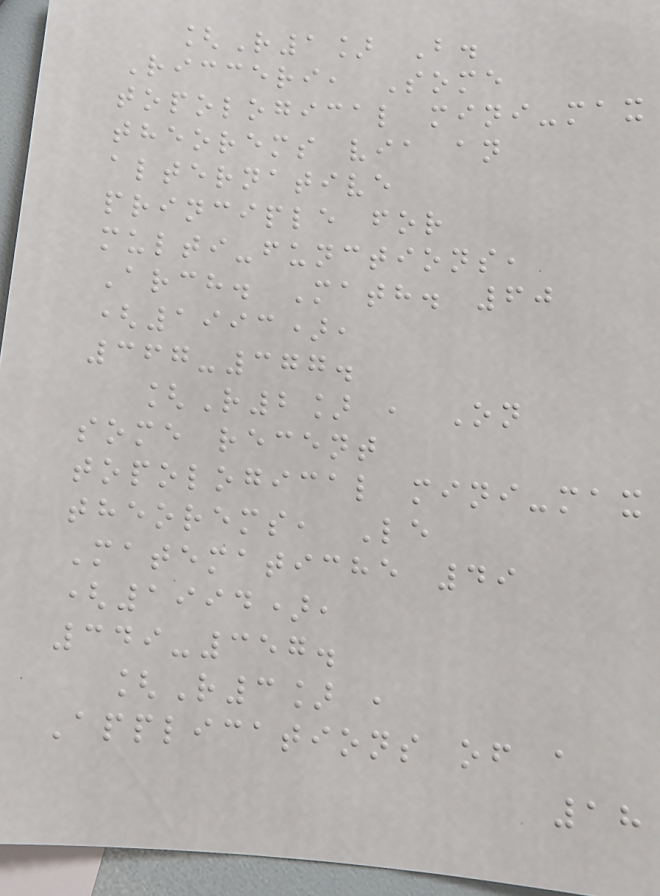[R1] B.
Ricceri, Some
topological mini-max
theorems via an
alternative
principle for
multi-functions,
Arch. Math. 60
(1993),
367-377.
[R2] , On
some recent
topological mini-max
theorems, Le
Matematiche 49
(1994),
349-357.
[R3] ,
Applications of a
18
